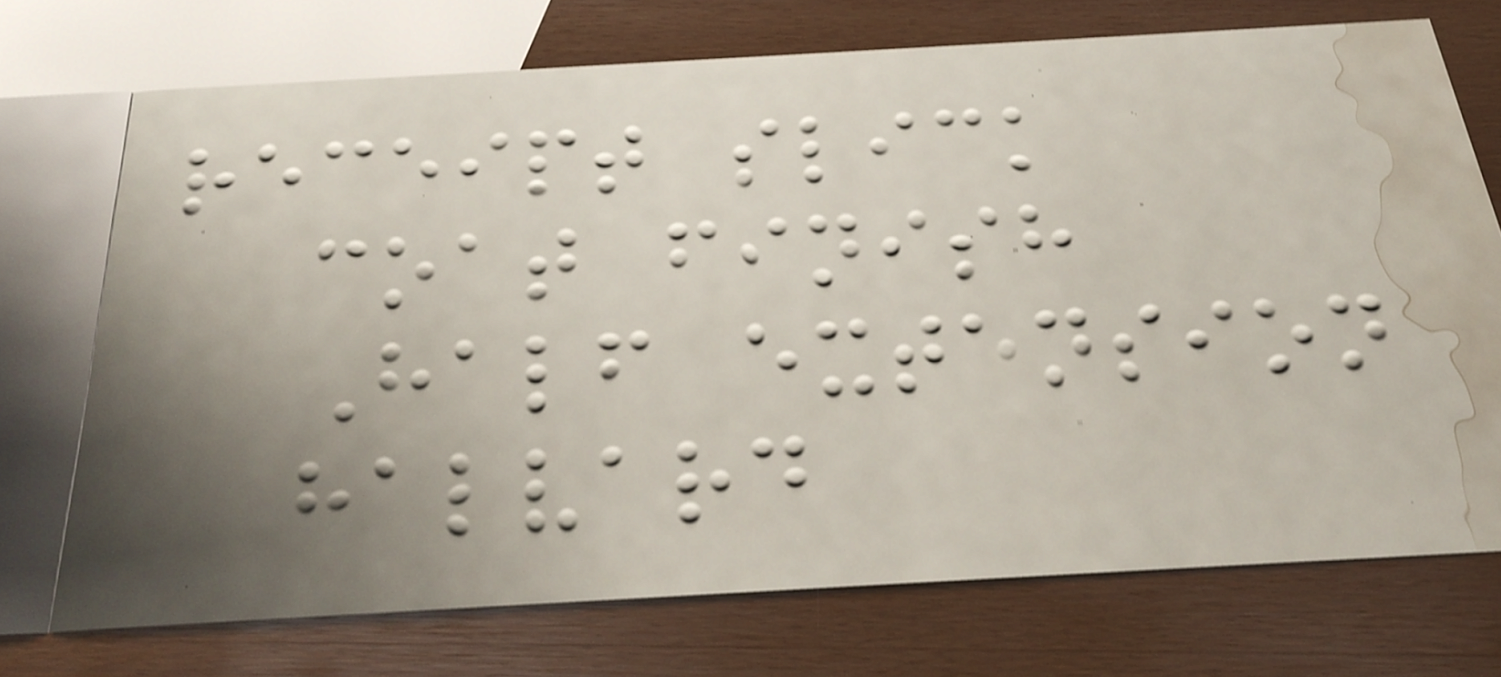receipt slick
coat finish
Half extension
halvard
